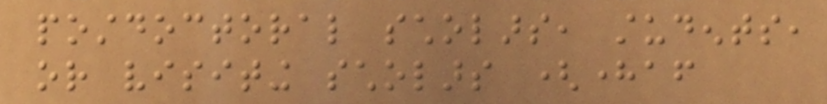postdoctoral scholars, students,
or visiting scholars (hereafter
